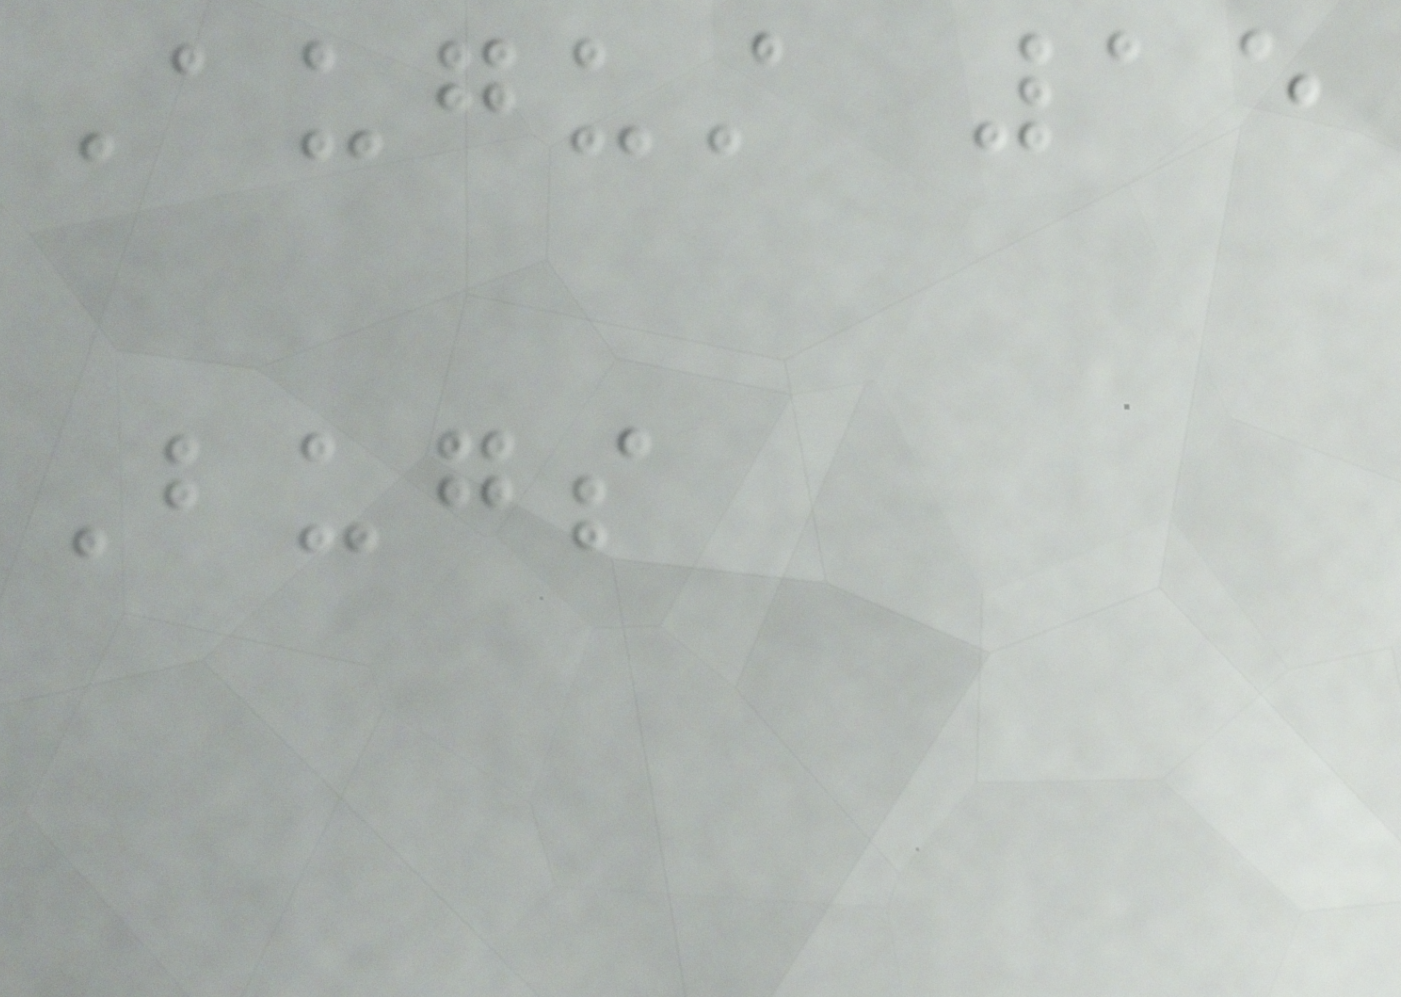August 15
Bugs
